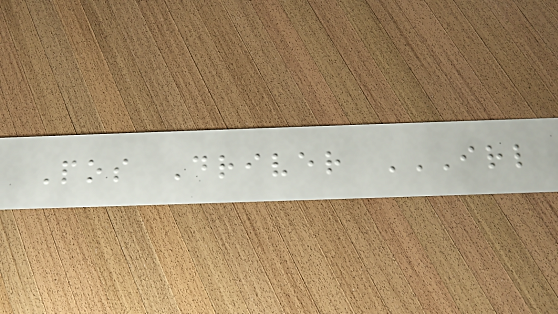Pos Driver IRL
